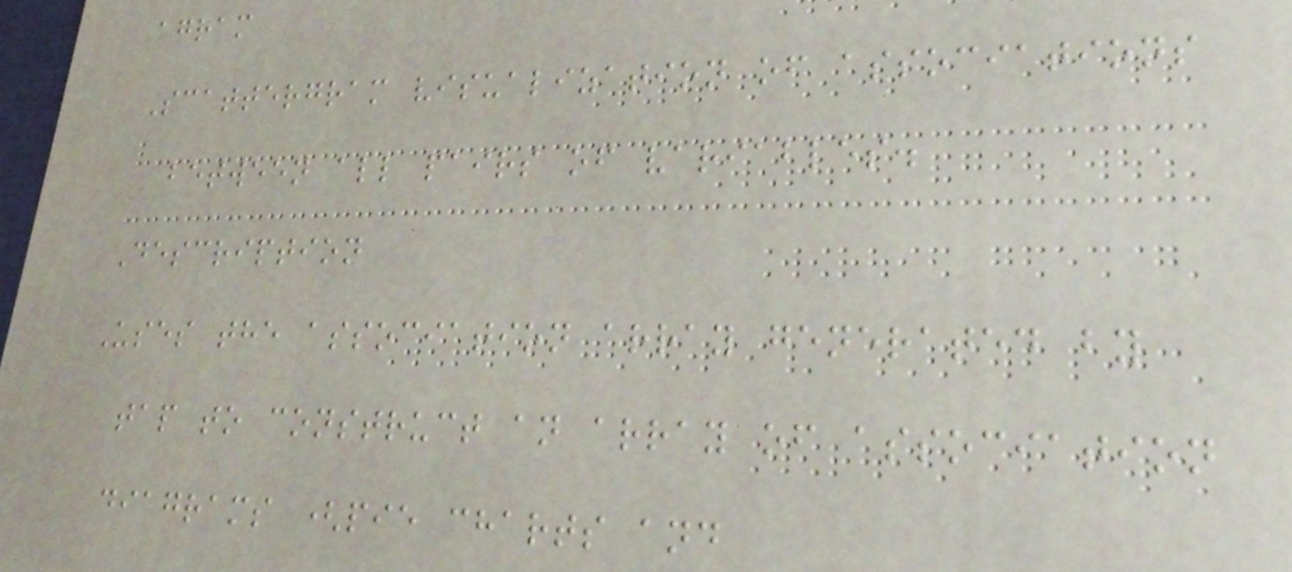agram
Scattergram visualization of associations
between all pairs of variables.
Description
Uses the association array generated by
tap to construct an array of association
diagrams (pie charts and
